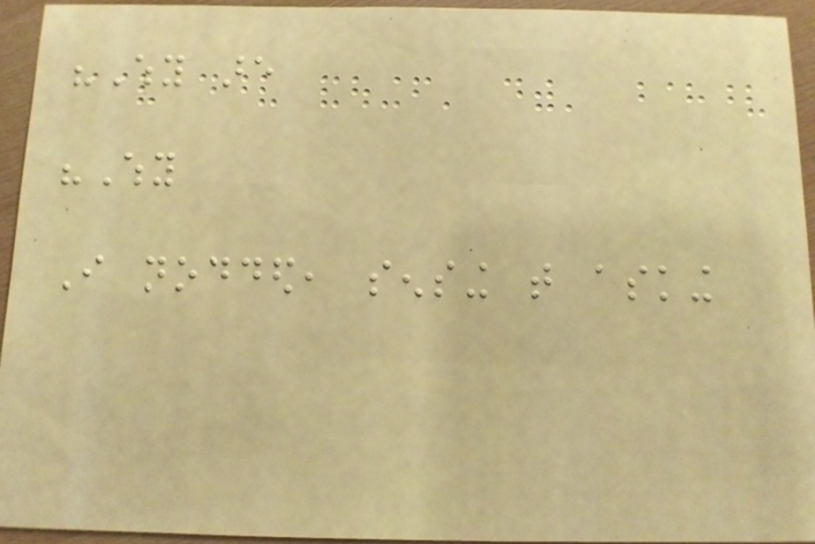"Why are
"Why
I nodded, sensing that asking
